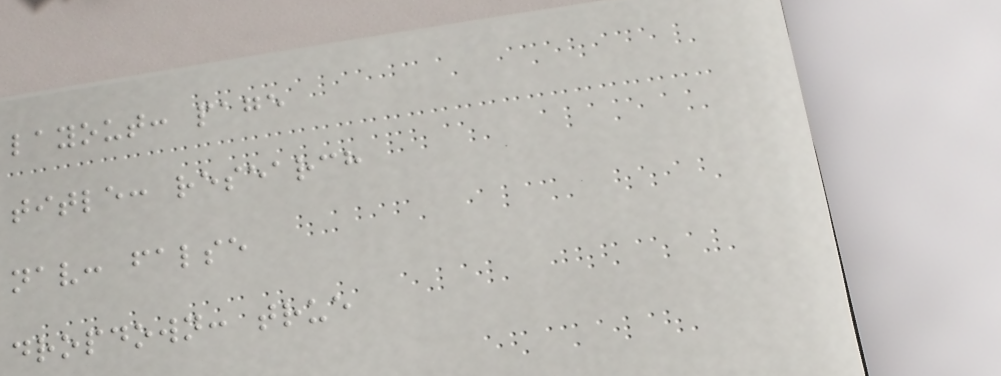layout: page
title: research
nav: false
dropdown: true
